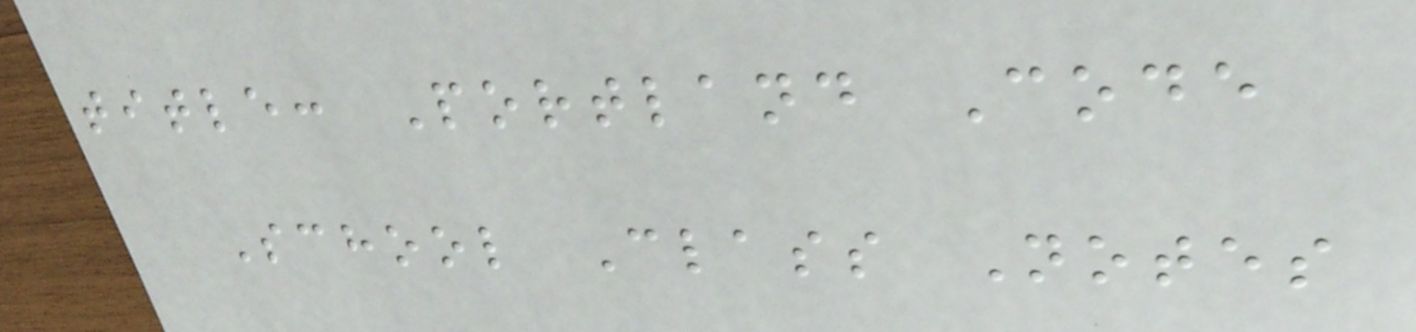title: Portland Code
School Class Notes
